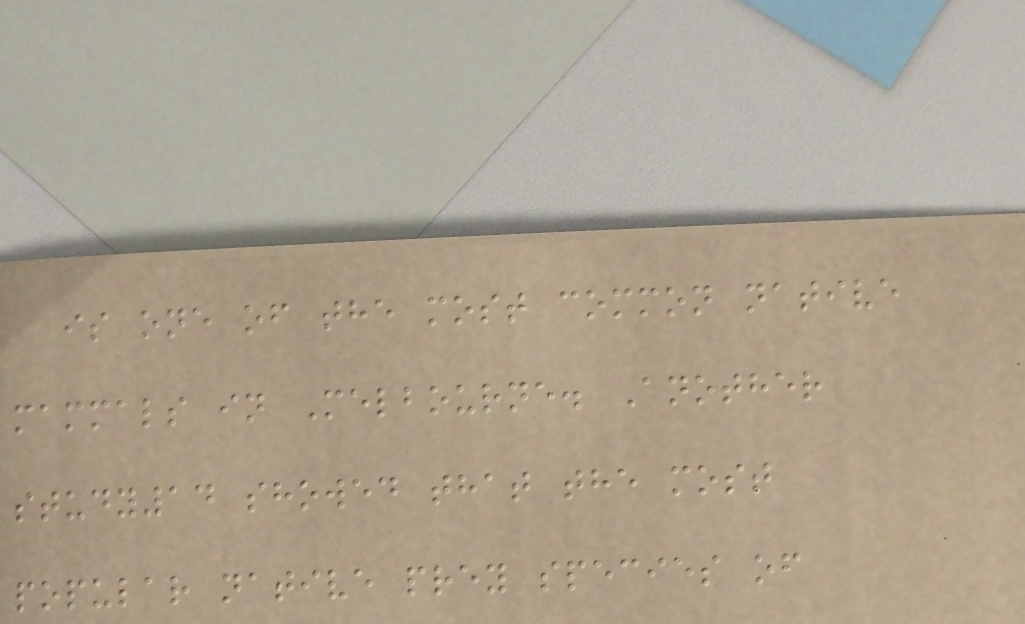is one of the most common native
mammals in Melbourne. Another
study14 showed that the most
popular native prey species of
